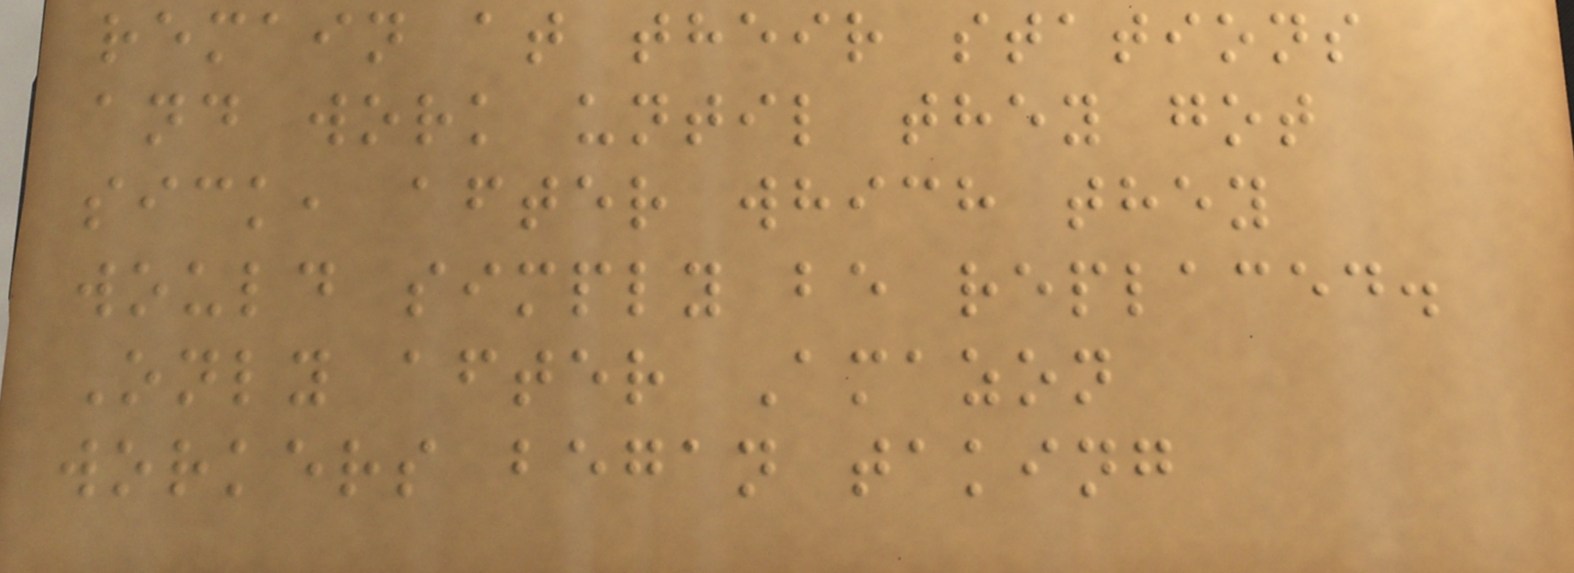remain at their stations
and work until they got
sick, after which they
would simply be replaced.
Only after Amazon
workers began taking
